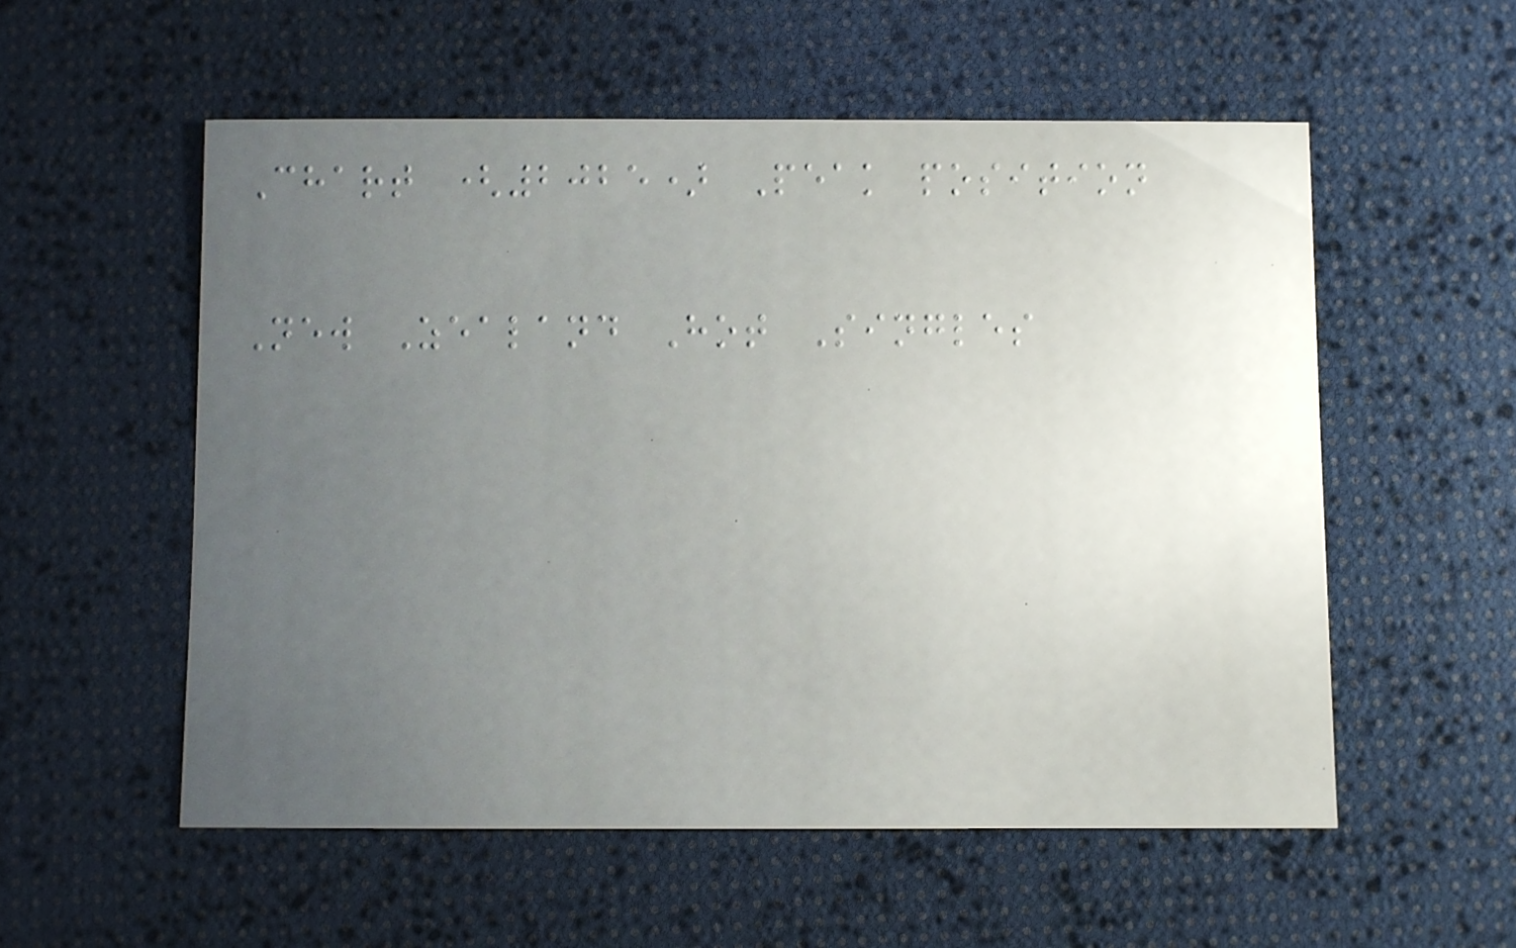Chart (2025) Peak position
New Zealand Hot Singles
